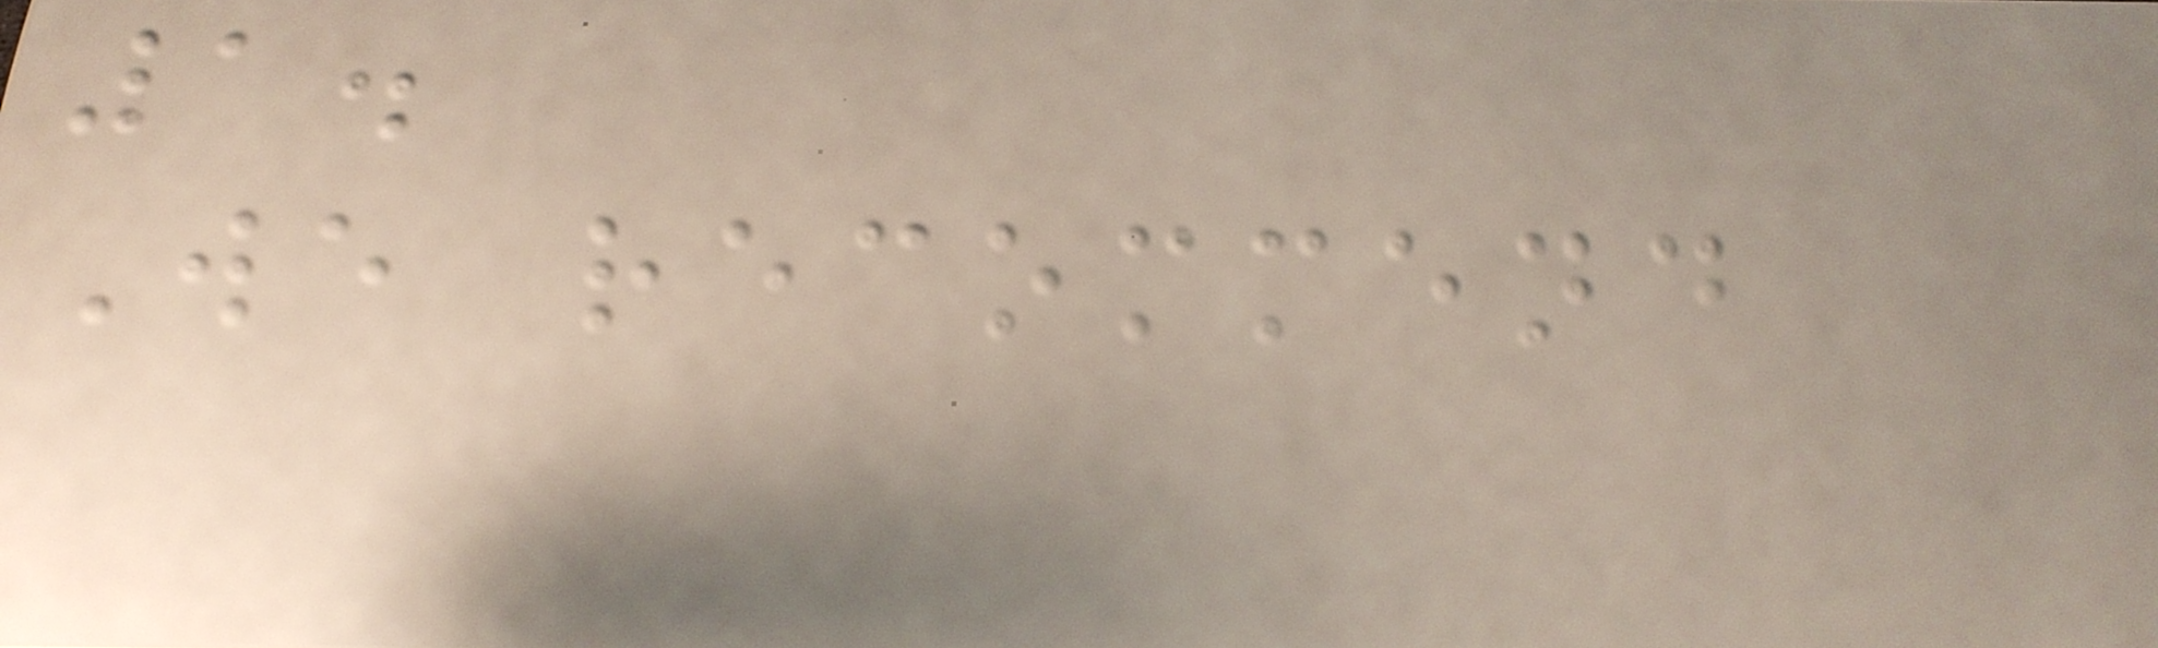1.
We recommend
